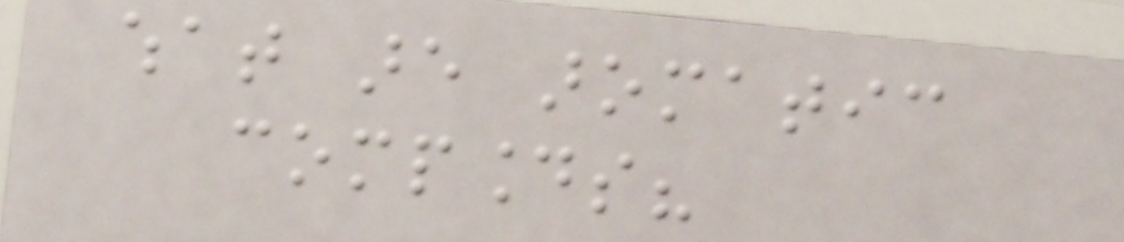what are aromatic
compounds?
